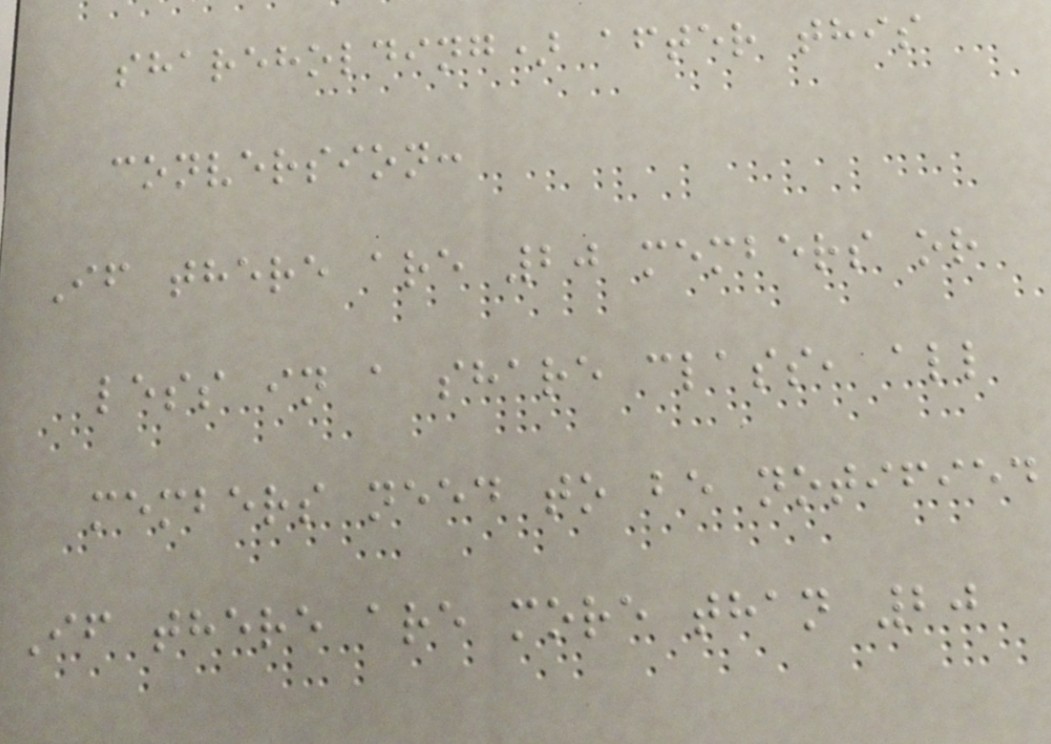shareholding) after this
conversion:
If there are 20 members or
less in a share class, all
members need to be notified
If there are more than 20
